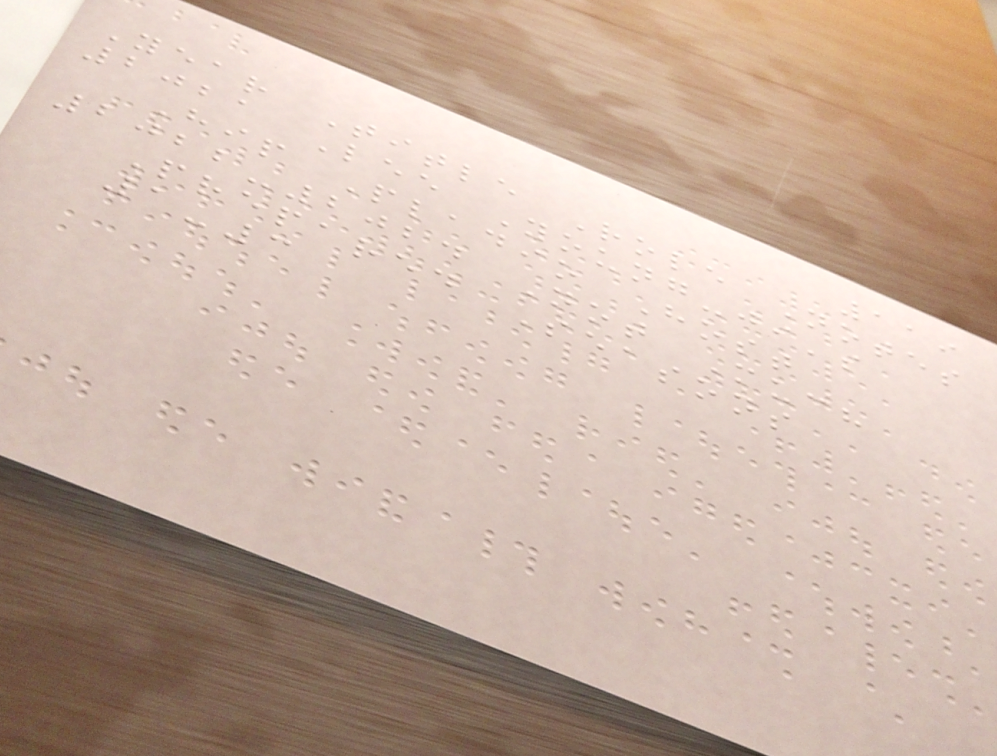119
Year Title Role Notes
2021 Lee Young-ji's
Hip Pladio Host
2022-2024 Not Much
Prepared Seasons
1-3
